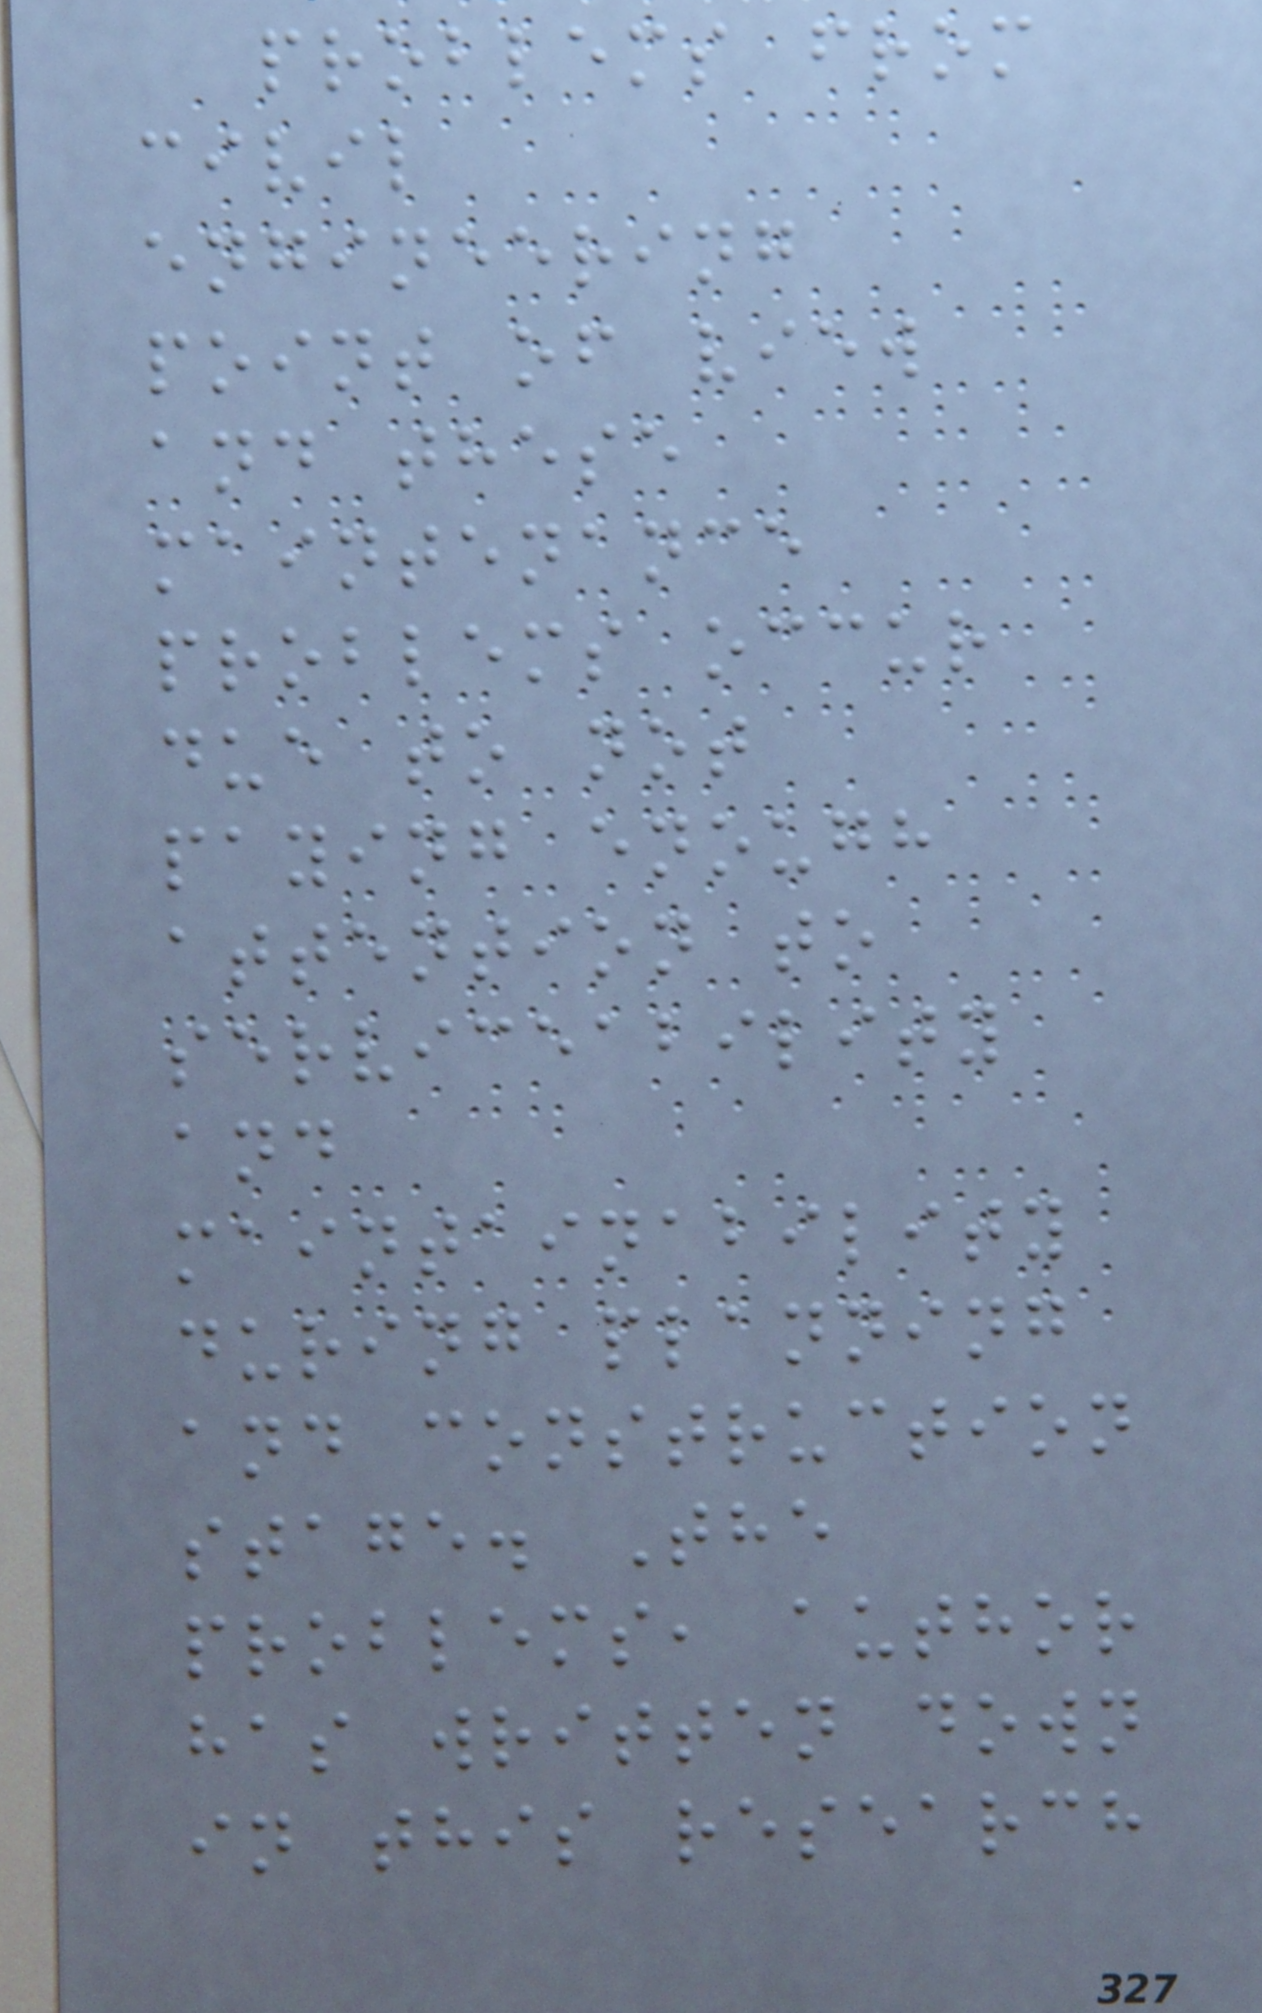problems from
civil
engineering
point of view
and these
maintenance
problems occur
due to not
paying enough
attention to
serviceability
and
maintainability
during planning
and construction
stage. The
problems, author
has written down
in this research
